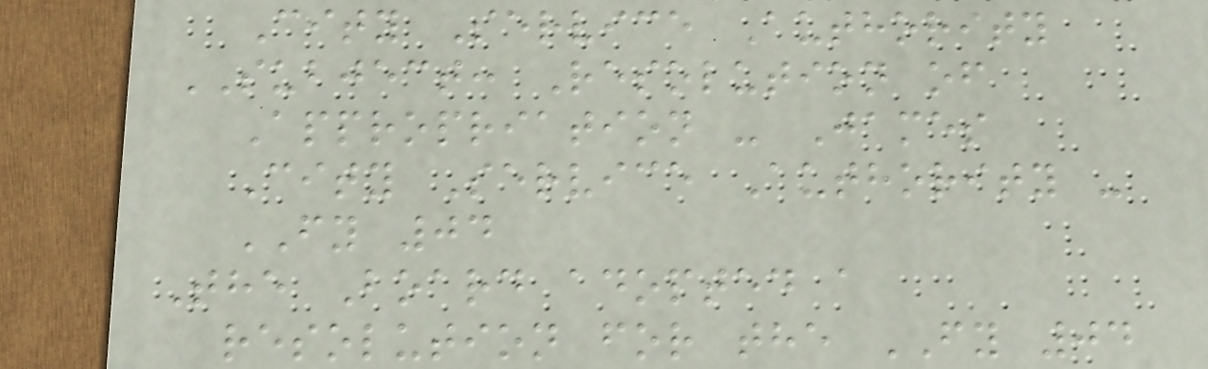City Service Authority
SUBJECT: Resolution of
Appropriation - James
City Service Authority -
FY 04
The Board adopted a
resolution for the FY 04
